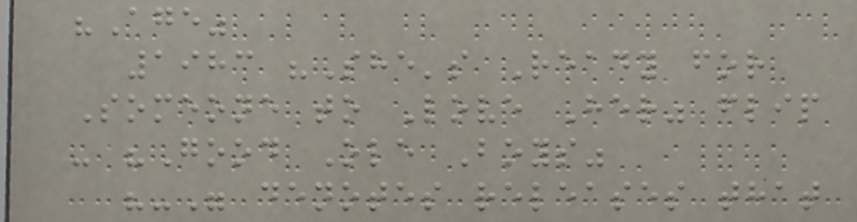"Age"
1983 "She's Ready for
Someone to Love Her" flip
- "Good Ole Boys"
"-" denotes releases that
